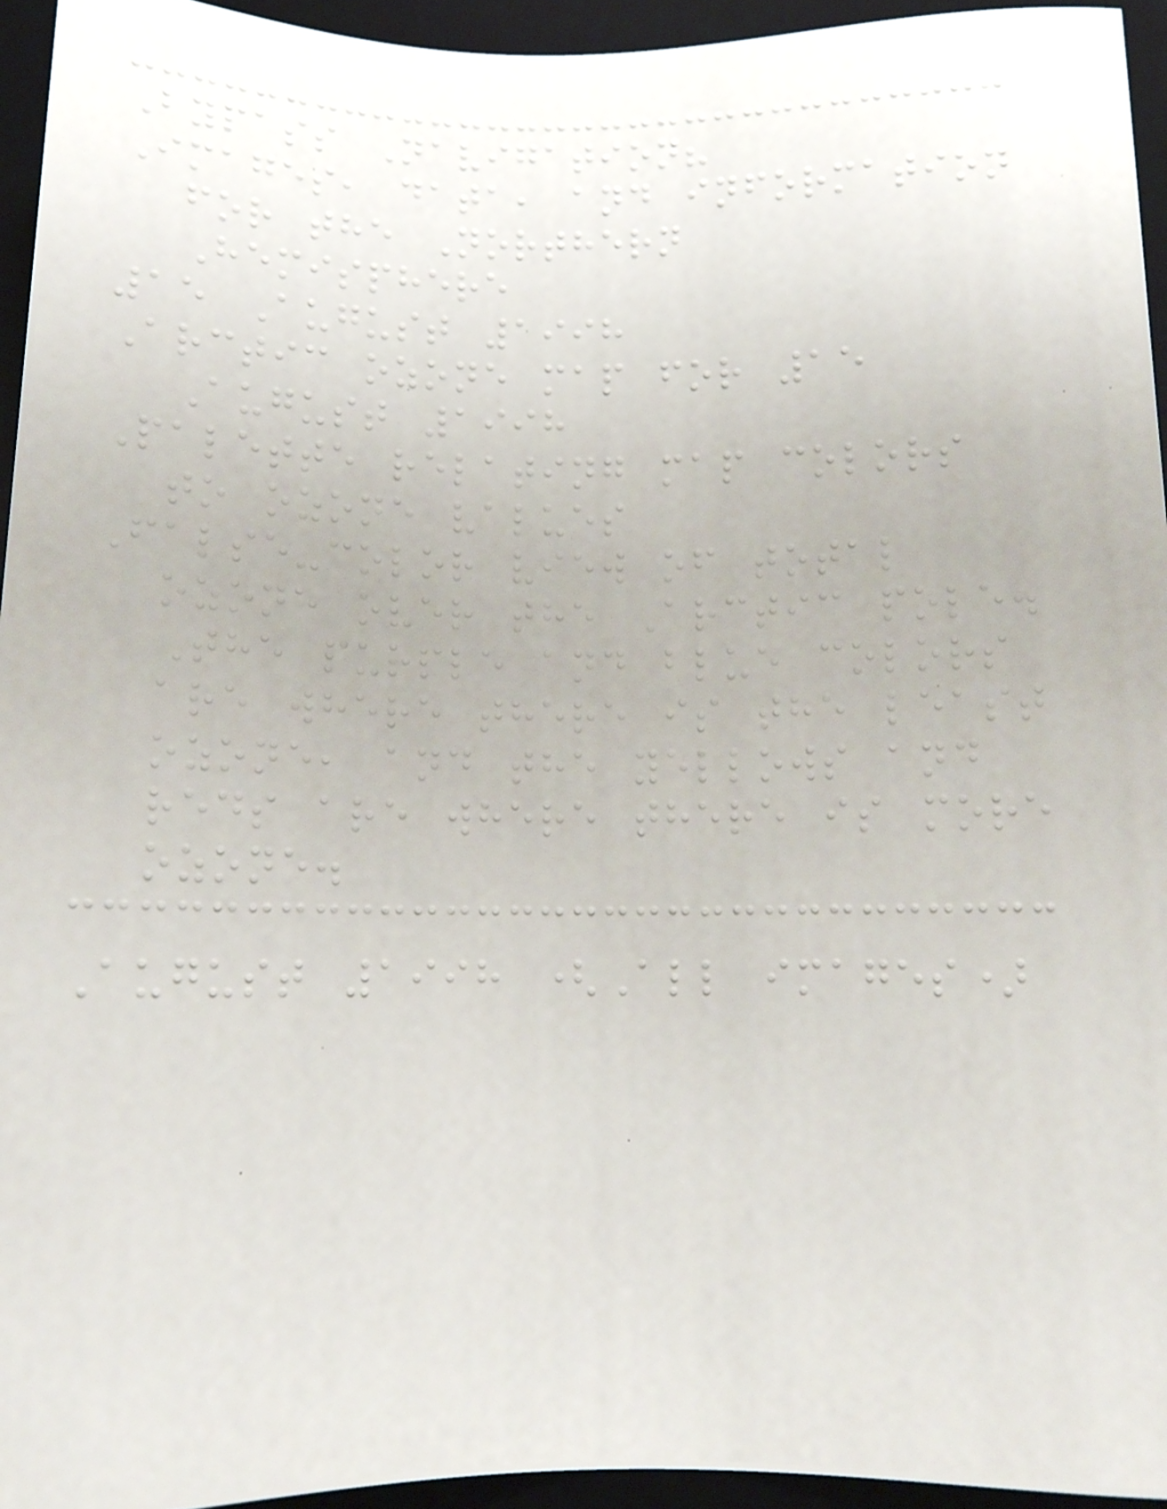Bypass Navigation?
Images, data, and information
for the Northern
Hemisphere
15 August 1998
Arctic ozone map for 15
August 1998
Palette relating map colors
to ozone values
False-color view of total
ozone over the Arctic pole.
The purple and blue colors
are where there is the least
ozone, and the yellows and
reds are where there is more
ozone.
August 1998 (All images)
